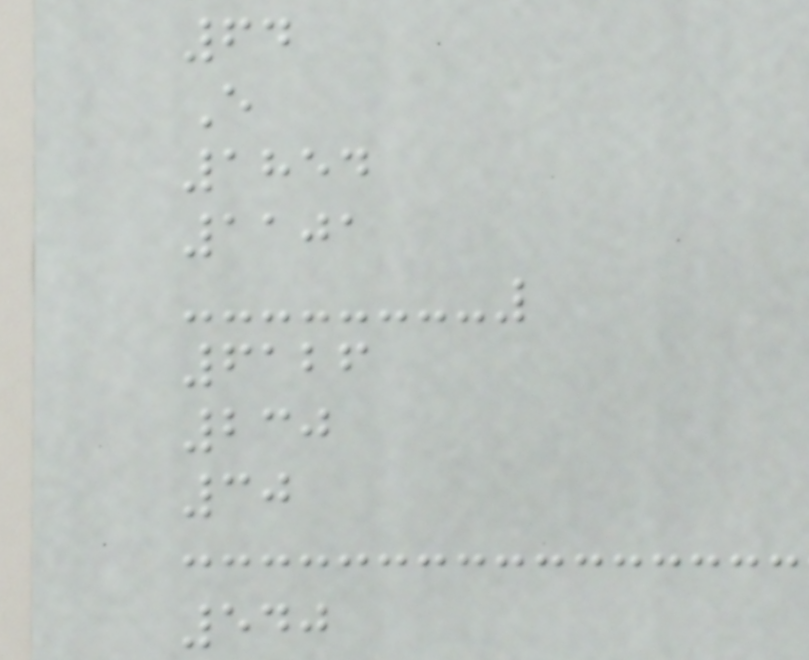64
E
1854
1101
6126
230
30
540
